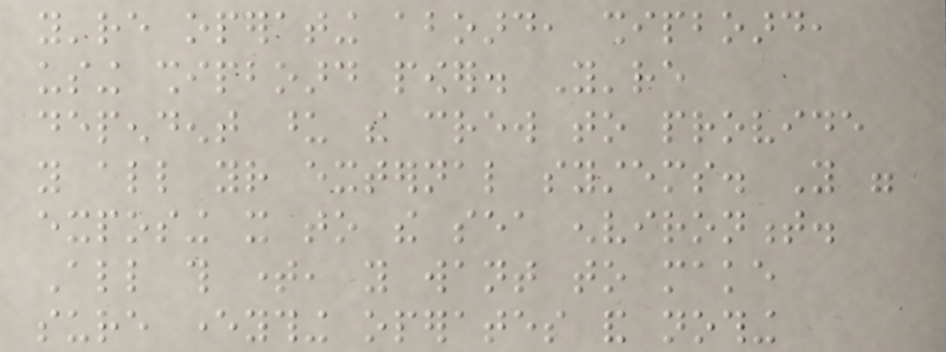you're operating aboard, shipboard,
using shipboard power. You're
dependent upon the crew to provide
you all your external systems. You were
exposing it to the sea environment.
All this time, you want to make
sure everything operates and nothing
